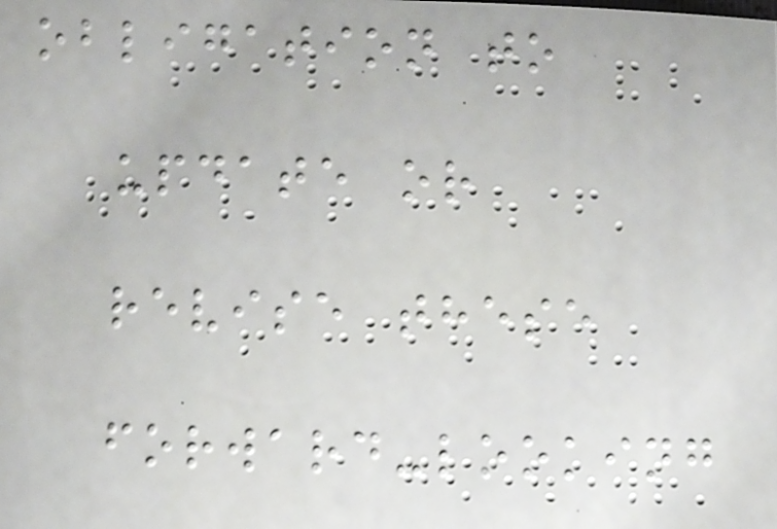obligation to
update or
revise these
forward-looking
